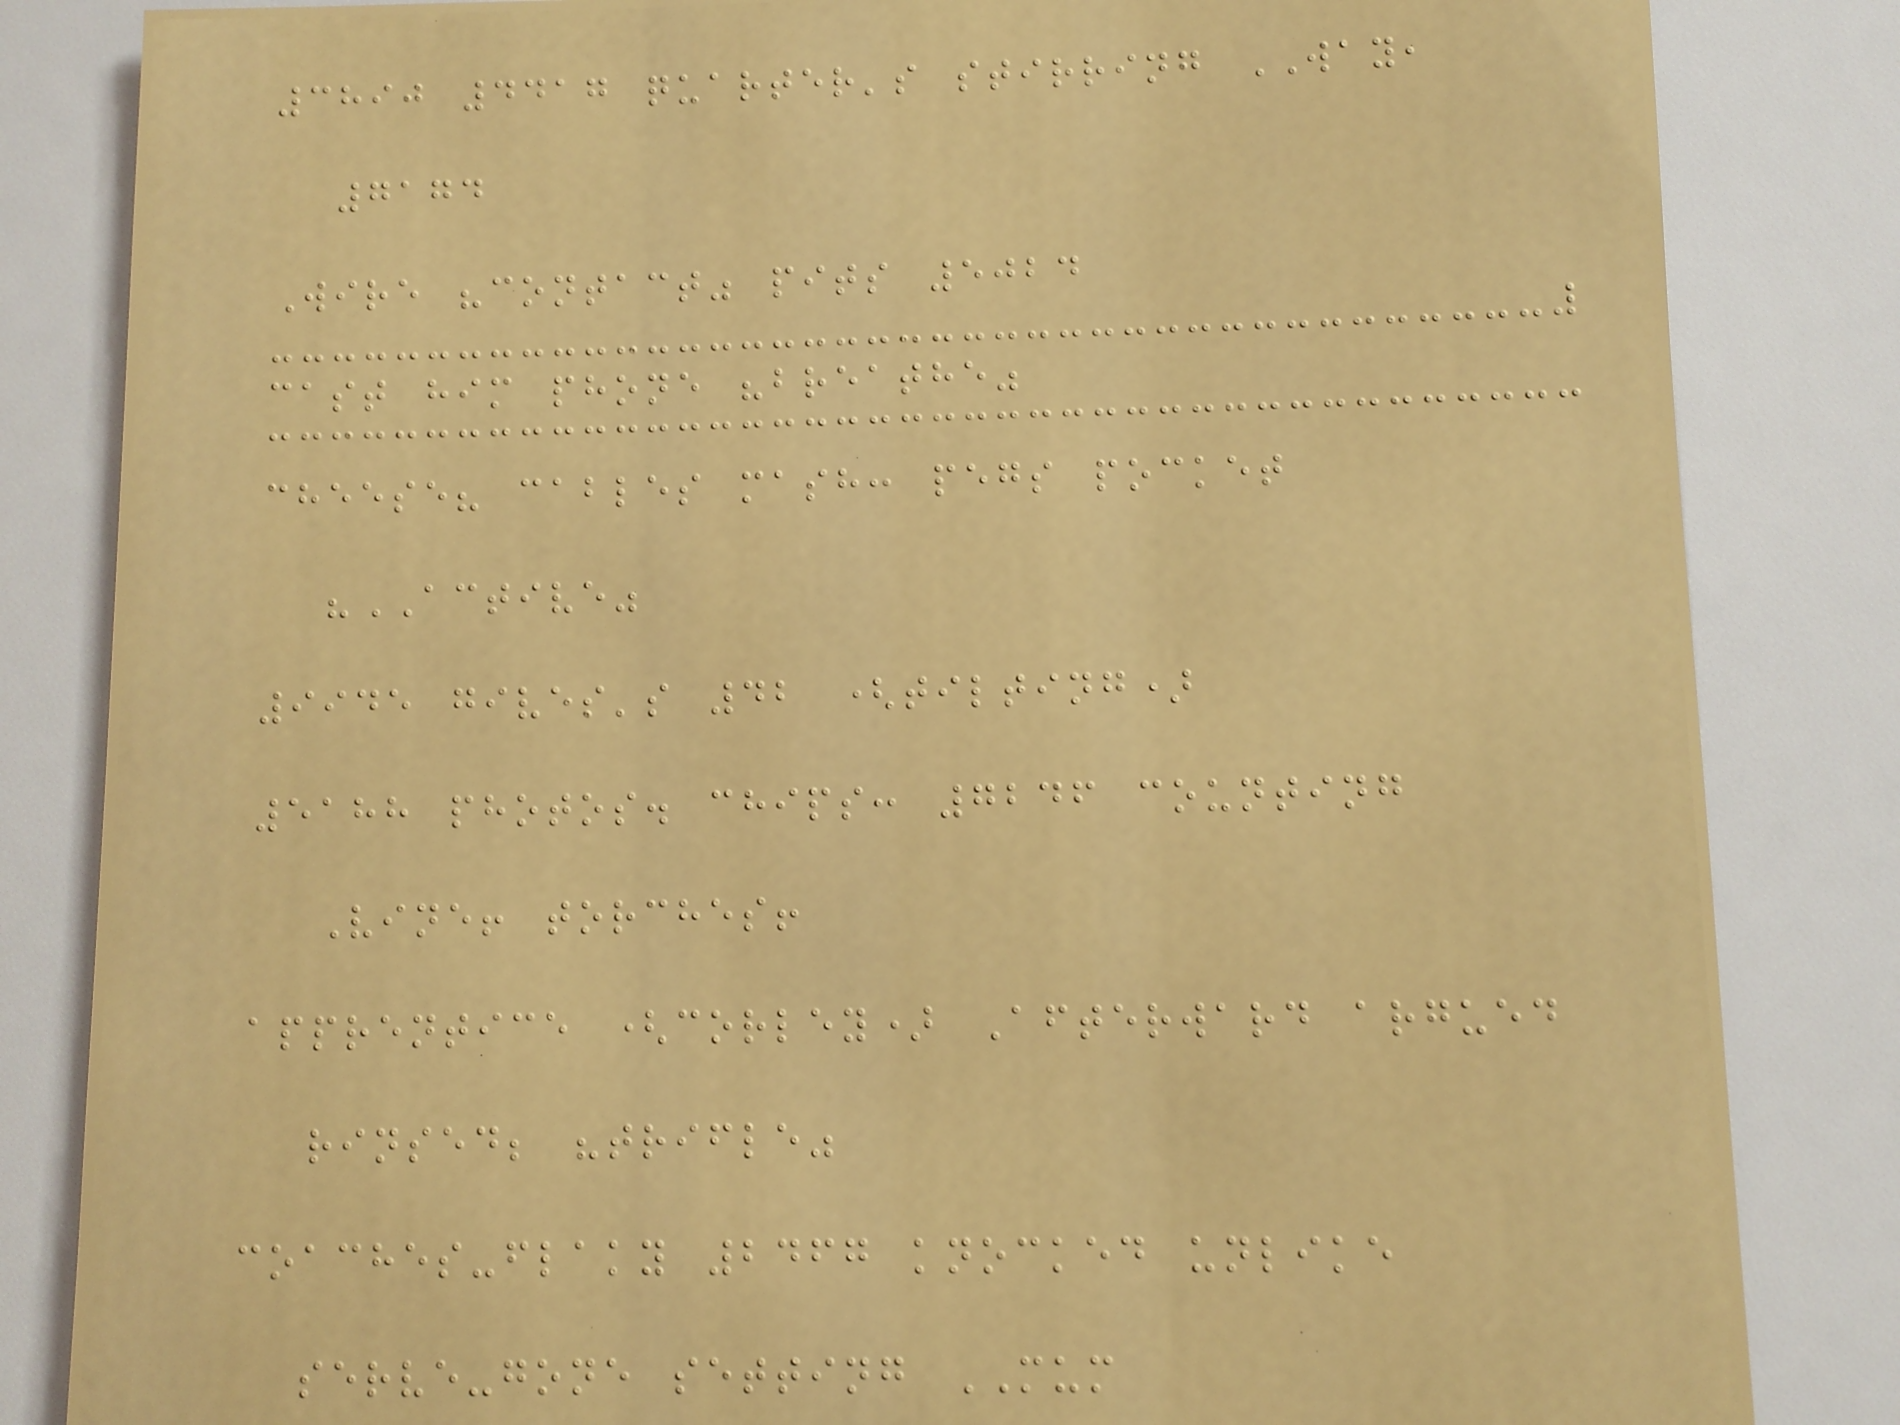3890 4417 quarter's stirring WAY,
7174
Wire "contact" pits 5024
cast him phone "breathe"
cheese? cables mash: pegs pocket
"ACTIVE"
9945 gives's 42 (tilting)
5188 photos. chips: 7246 counting
Vine! torches!
apprentice (corley) Afterward argued
rinsed; "trifle"
coaches-flaky 2467 knocked unlike
serve-gone setting MUM
